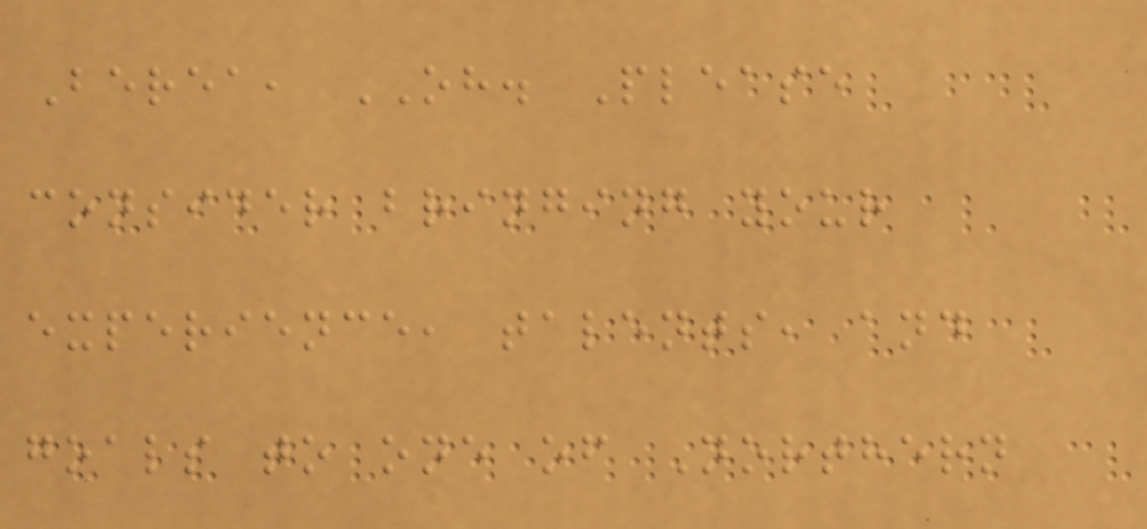Berea, OH. Please
consider bringing your
experience, talents, and
goals to one of Northern
